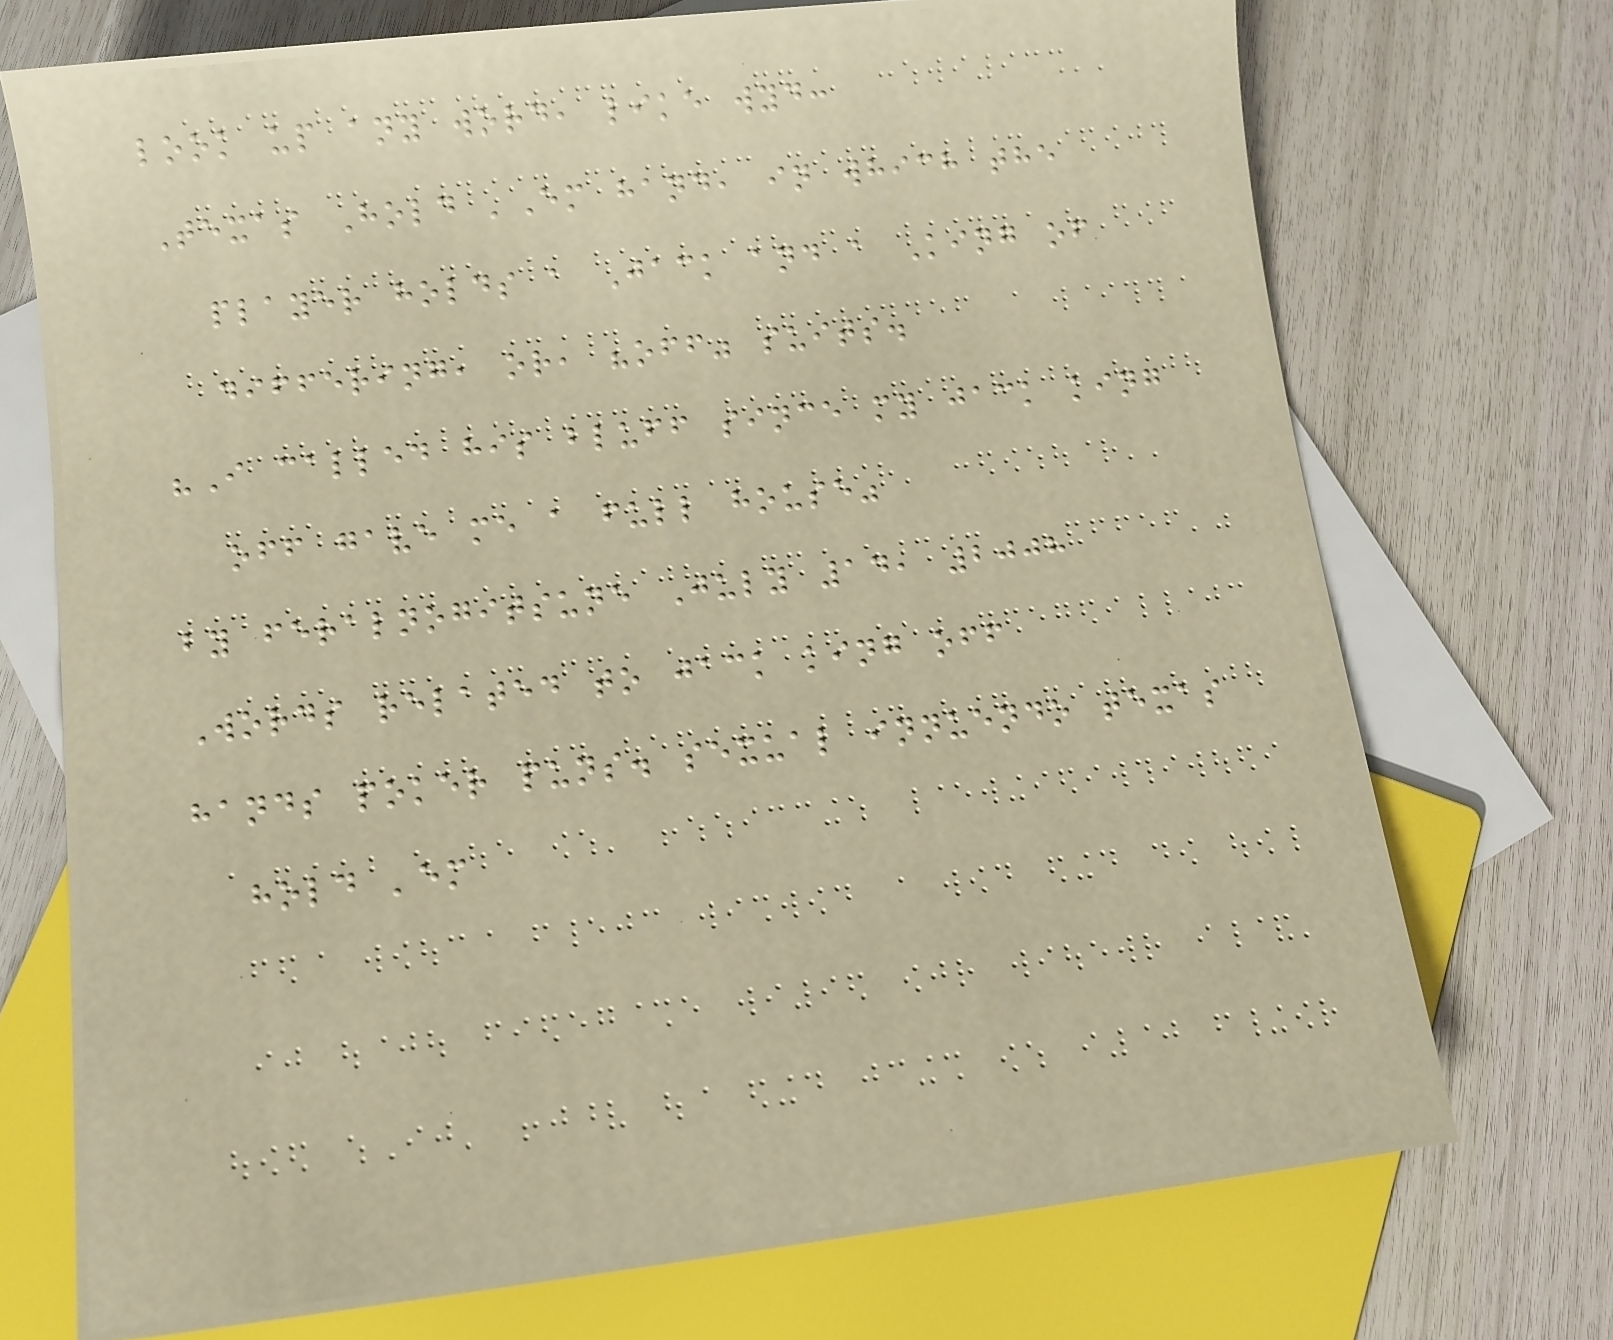look up any word, like wyd:
Texas Hold 'Em hand, in which the
player holds a Jack and a King of
differing, or, "off" suits.
"I called his bluff since my jack king
off gave me a full house"
by feralnogitsune July 14, 2008
Words related to jack king off
hands poker puns. sexual innuendo texas
hold 'em
